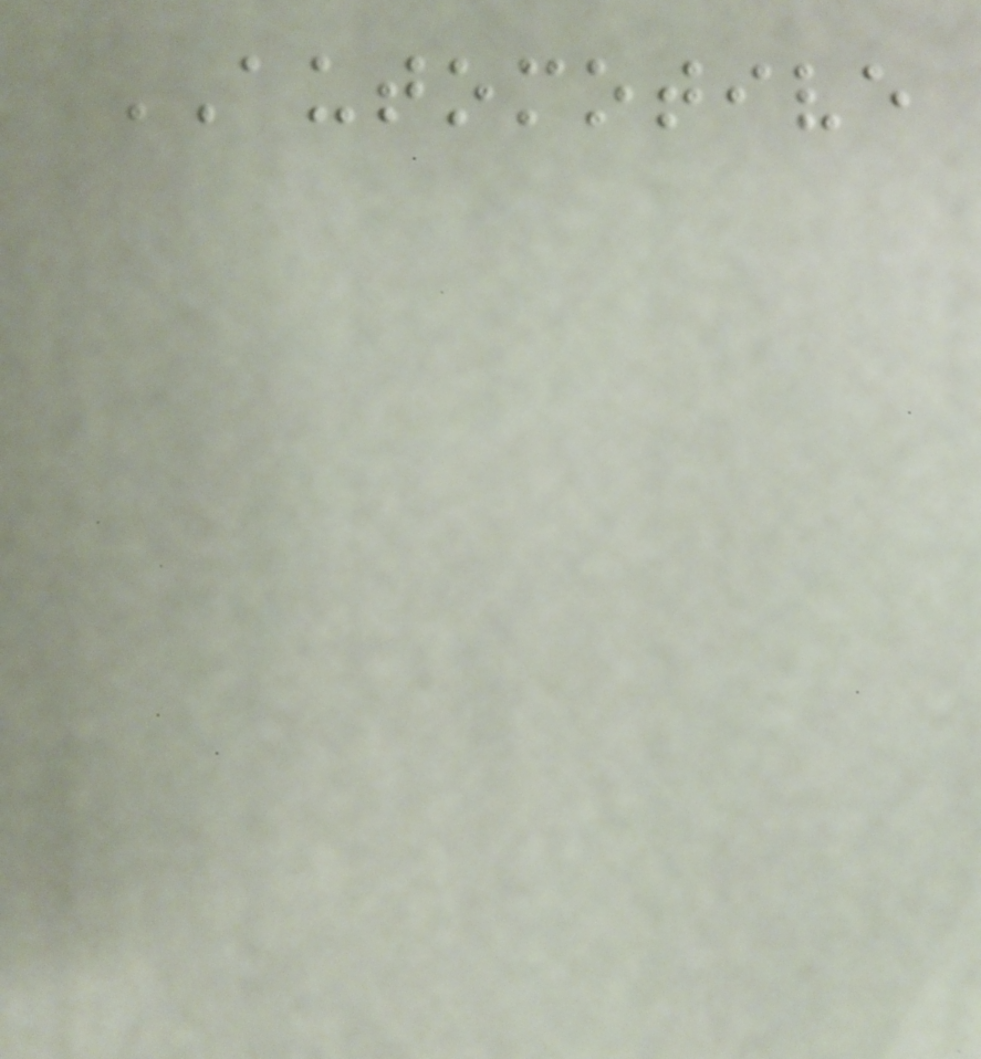AUTOMOTIVE
